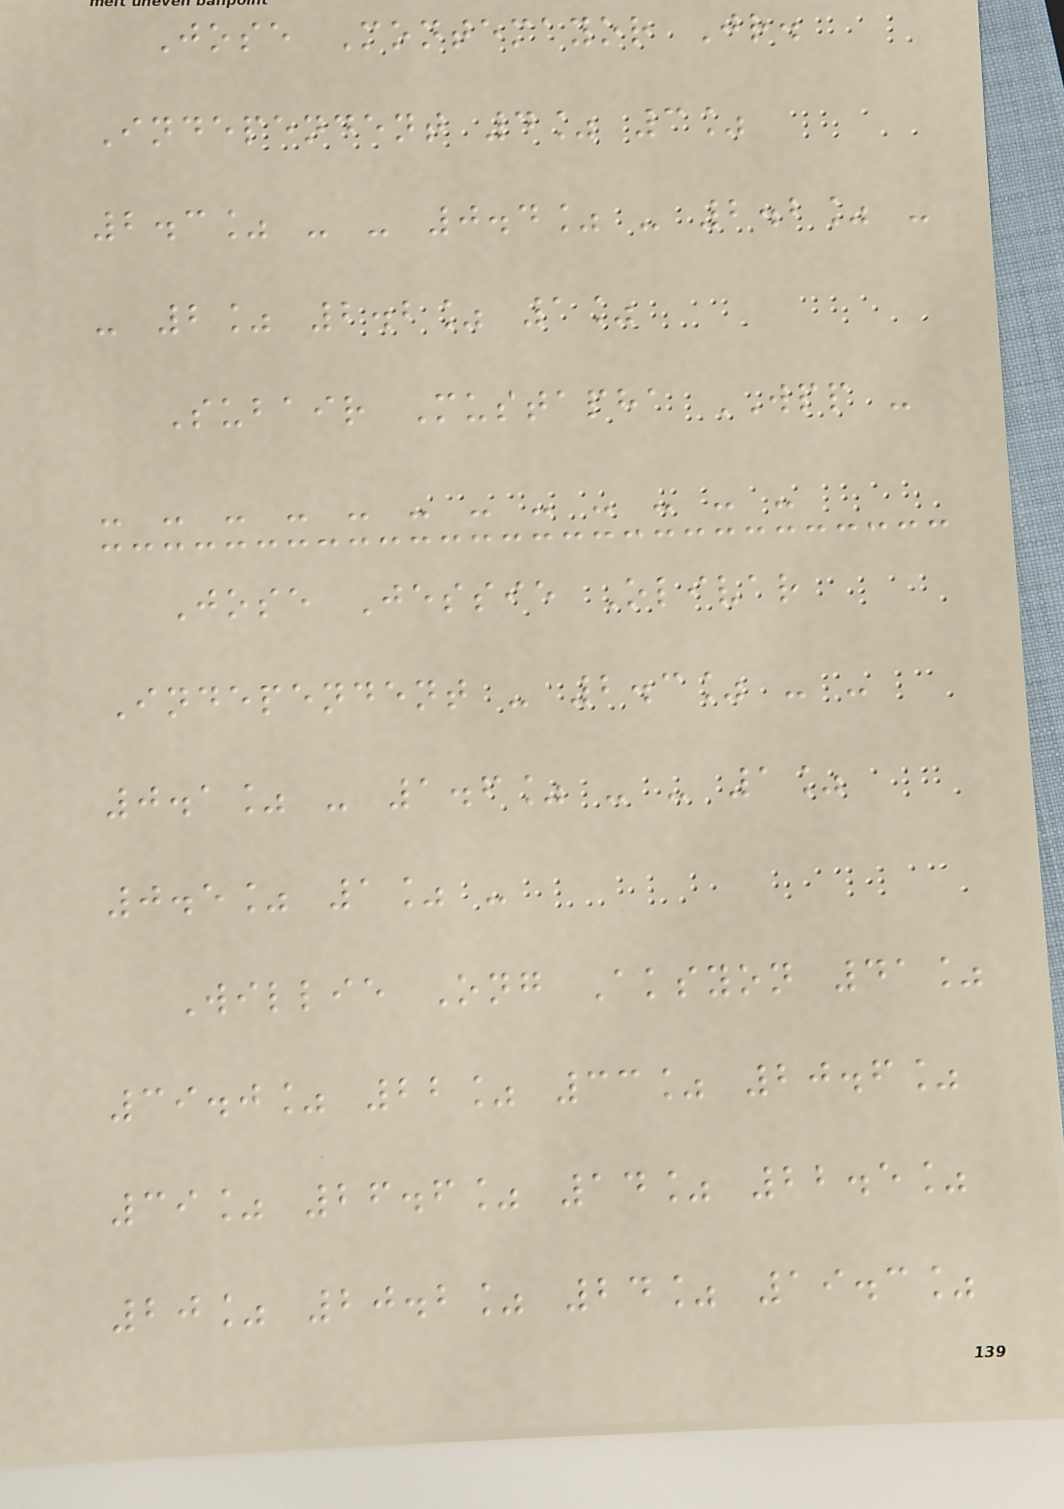Jose Montemayor Jr.
Independent 4% 3%
2.3% - - 0.4% - 2.2% -
- 2% 2.2% 1%
Subair Mustapha WPP -
- - - - - - - - - - - -
Jose Jessie Olivar
Independent - 2.3% - -
0.1% - 1.6% - - 1%
0.5% 1% -
Willie Ong Aksyon 41%
39.0% 22% 33% 20.6%
39% 26.6% 14% 22.5%
20% 20.2% 24% 19.3%
